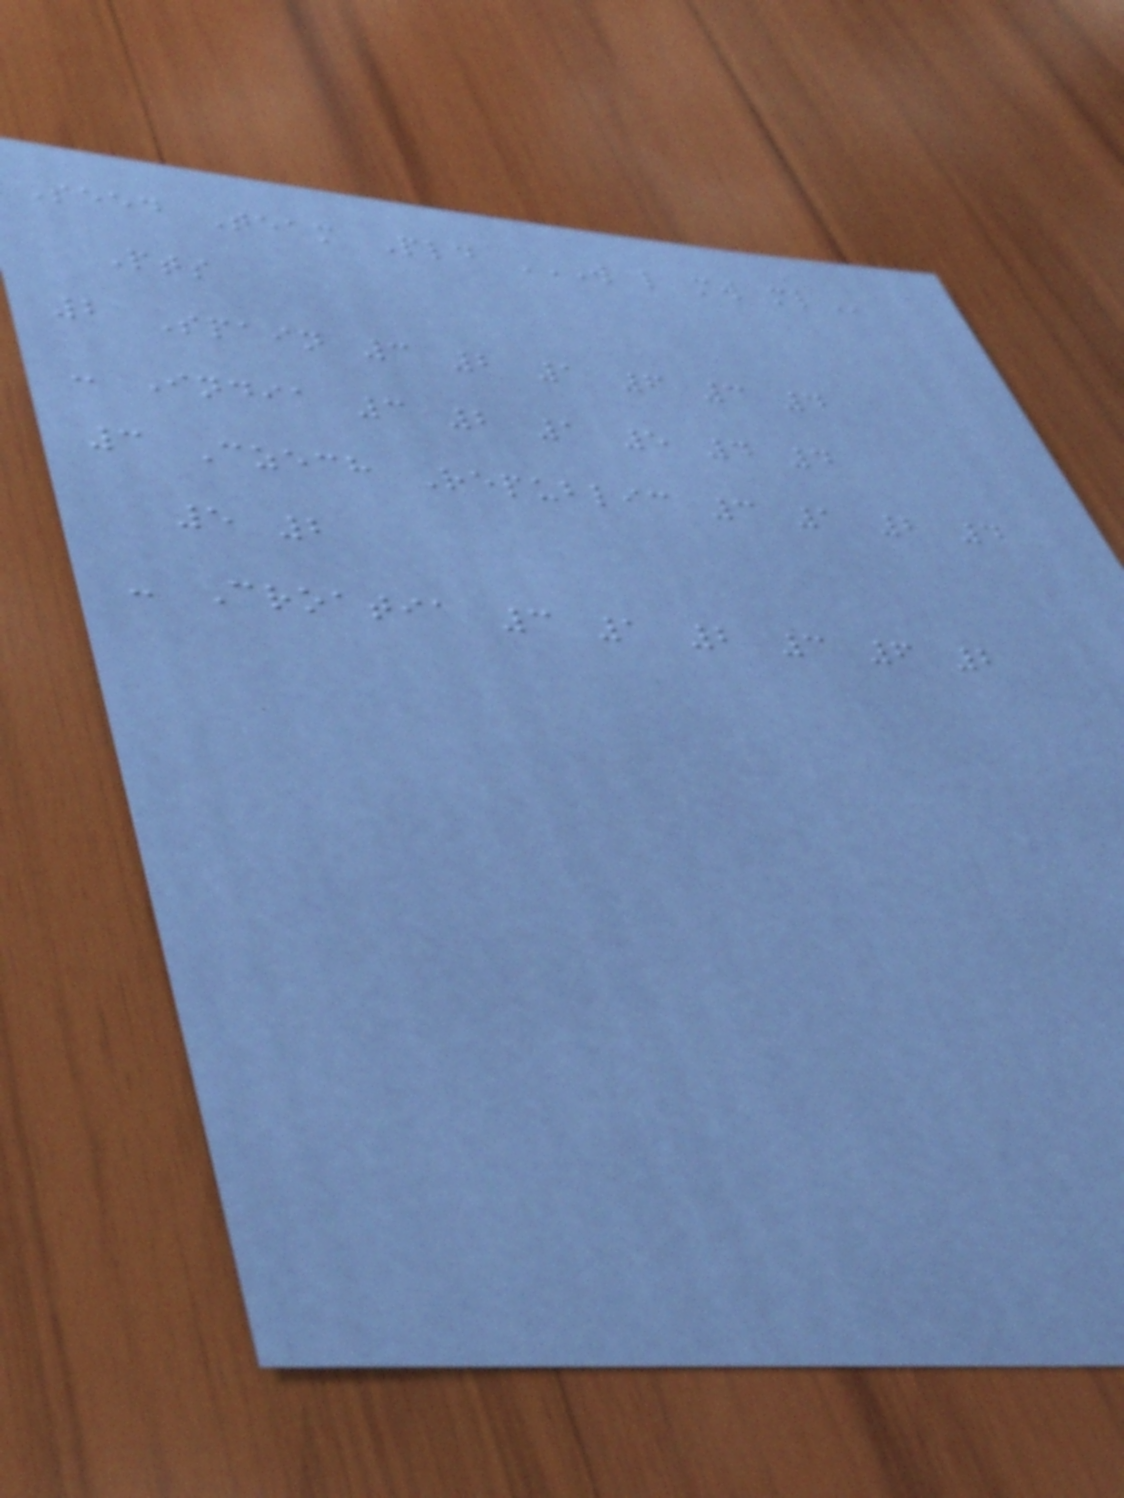Seed Team Pld W L MW ML
Pts
2 Spain 3 2 1 6 3 4
- India 3 2 1 5 4 4
3 Czech Republic 3 1 2 4
5 2
- Croatia 3 1 2 3 6 2
